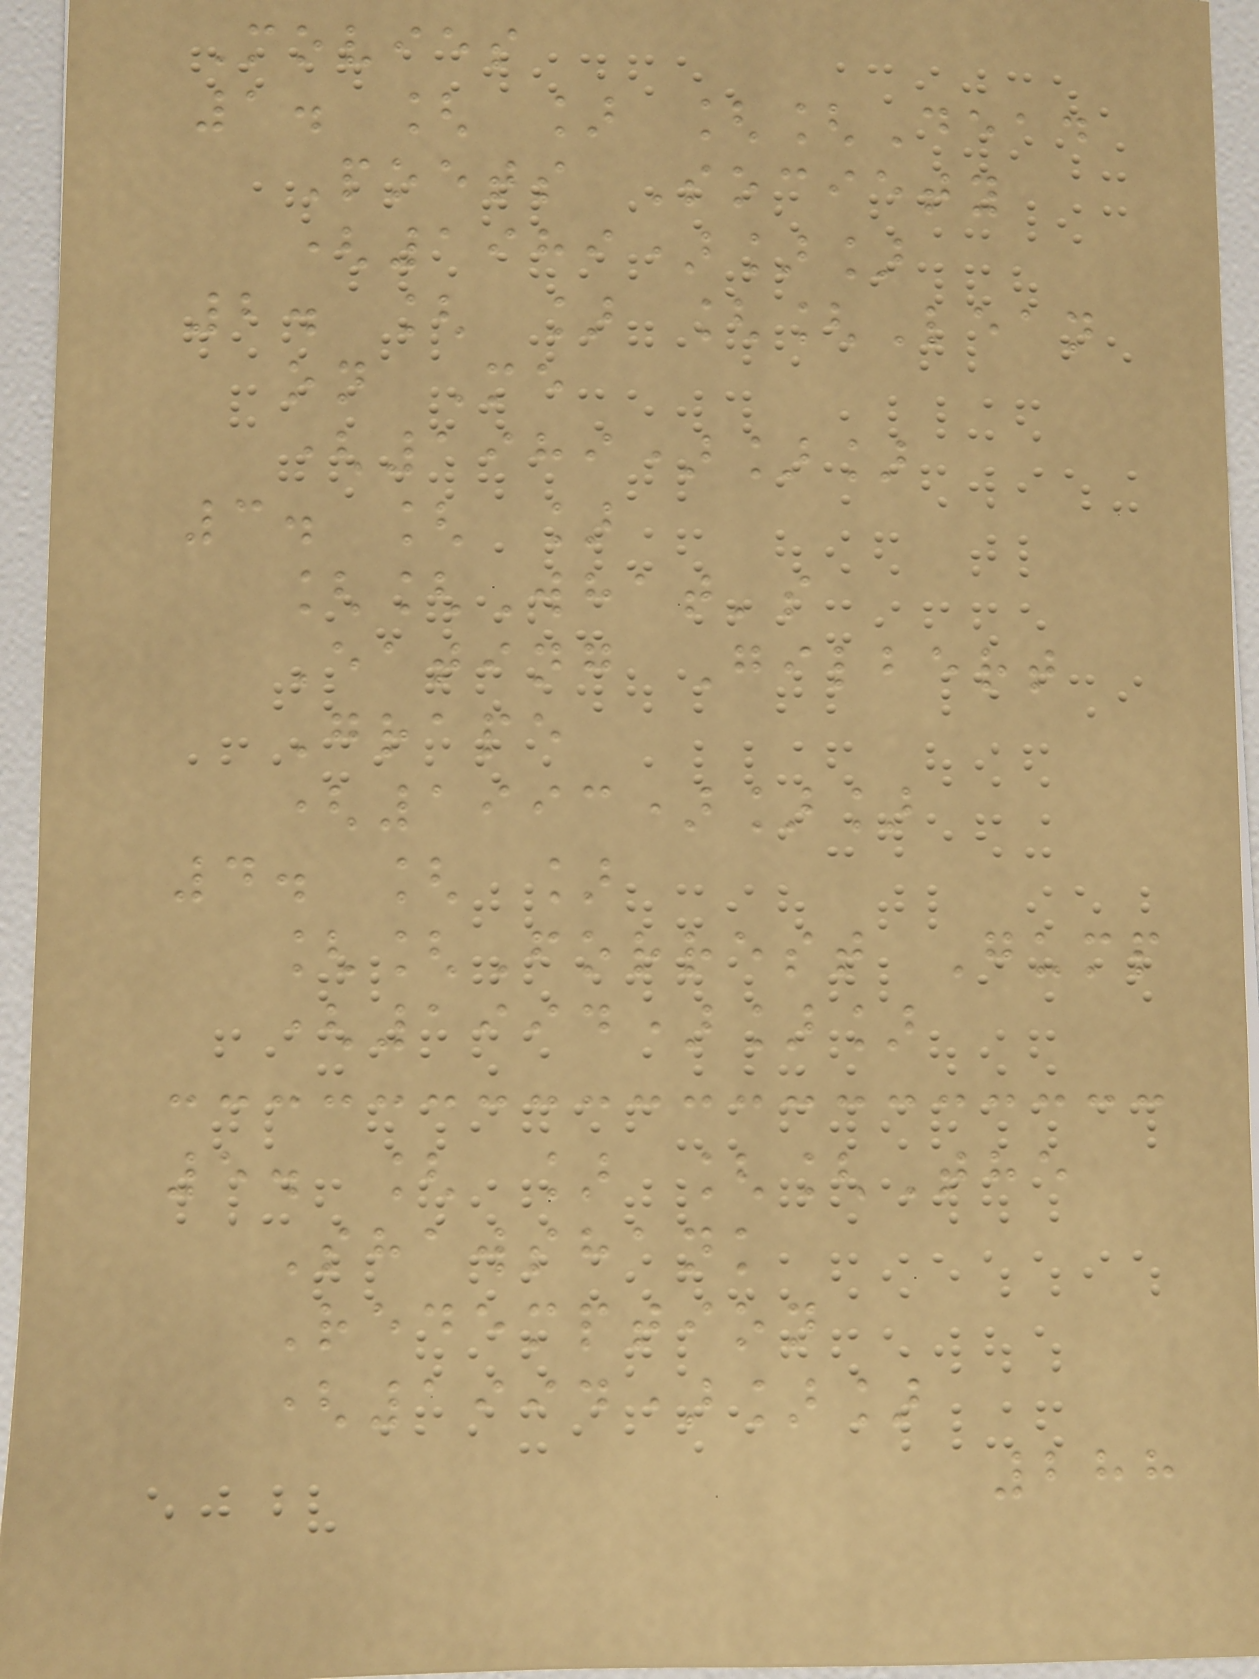Movies
1. [ ] [[Dead
Poets Society
(1989)]]
2. [ ] [[Lean
on Me
(1989)]]
3. [ ]
[[What's
Eating Gilbert
Grape
(1993)]]
4. [ ]
[[Forrest Gump
(1994)]]
5. [ ] [[The
Shawshank
Redemption
(1994)]]
288
